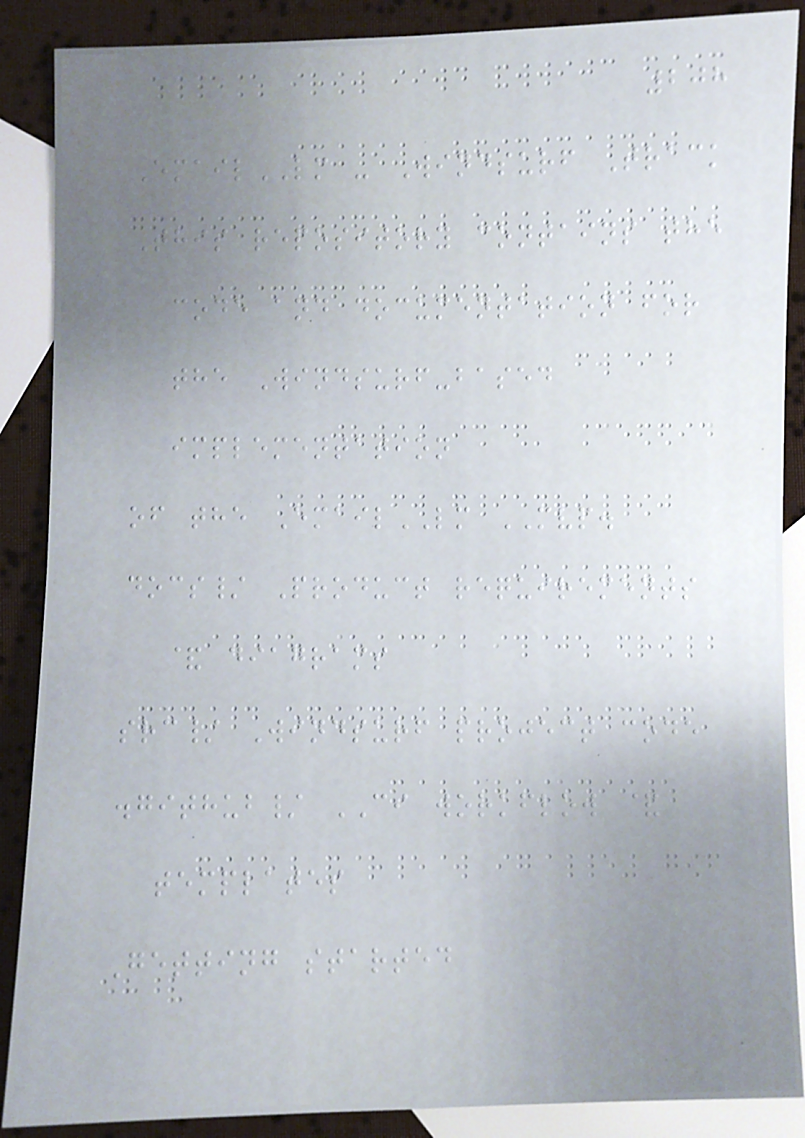208
EmailLM - Windsurf Track
This repository contains the
code and documentation for
the Windsurf-based
implementation
of the EmailLM MVP.
docs/ Product requirements
& diagrams
src/ Windsurf project code
.github/ CI workflow &
templates
Getting started
